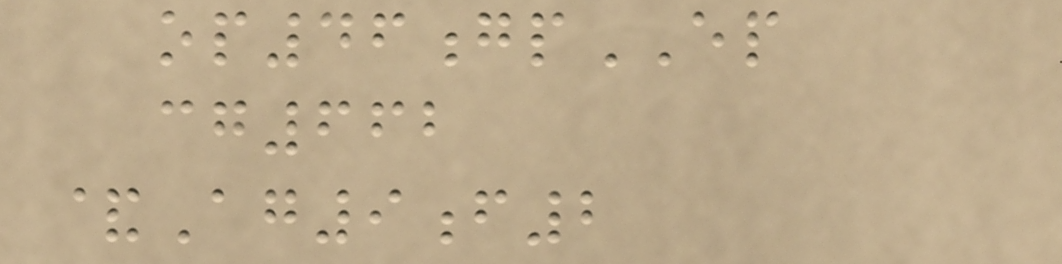op46gpEP
cg662
&Ag9f2
